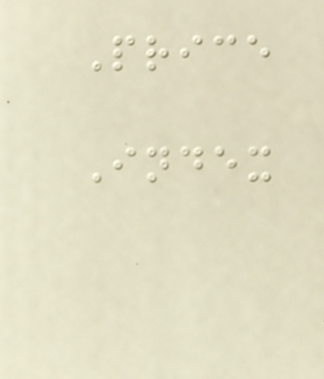Price
Index
